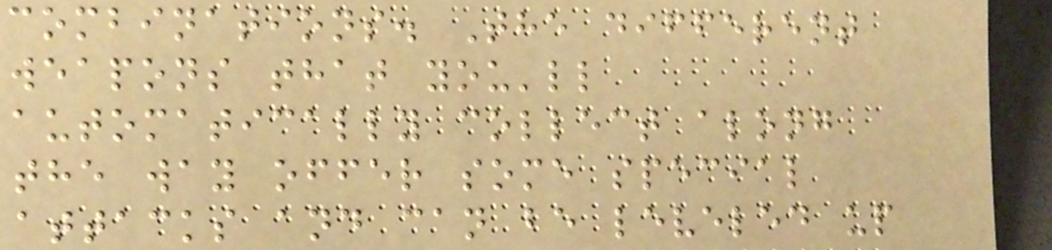combinations. The different
weapons that you'll
automatically collect along
the way offer some special
attacks and can be leveled up
